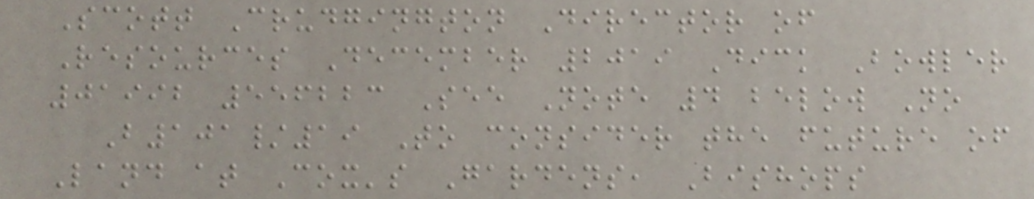Scott Crudgington Director of
Resources December 2019 Dick Bowler
01992 556223 See Note 4 below No
B101/19 To consider the future of
Land at Cox's Gardens, Bishops
